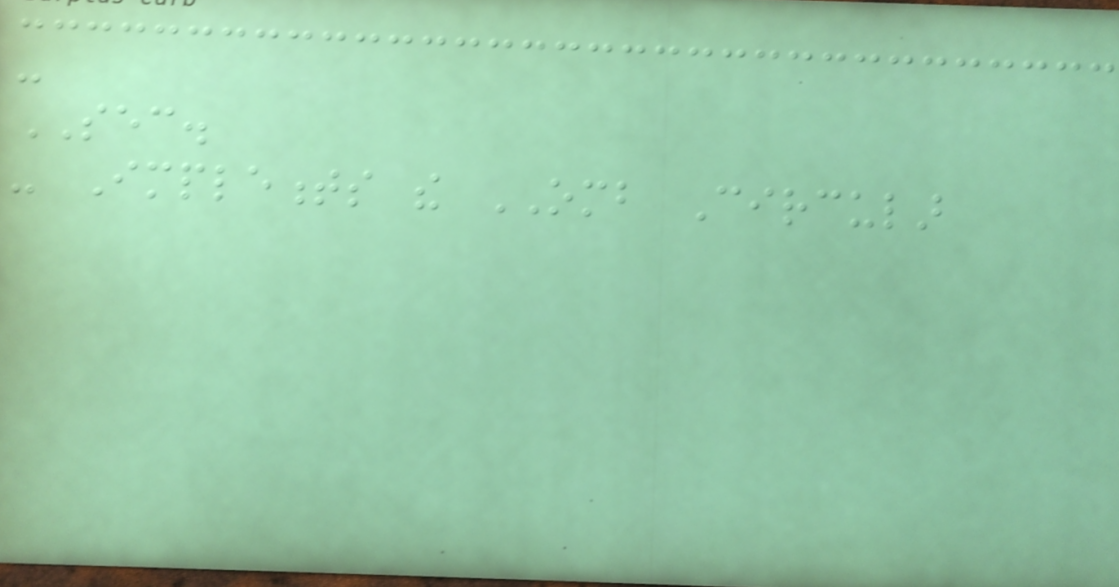-
SEC.
- Implements the OMB Circular
